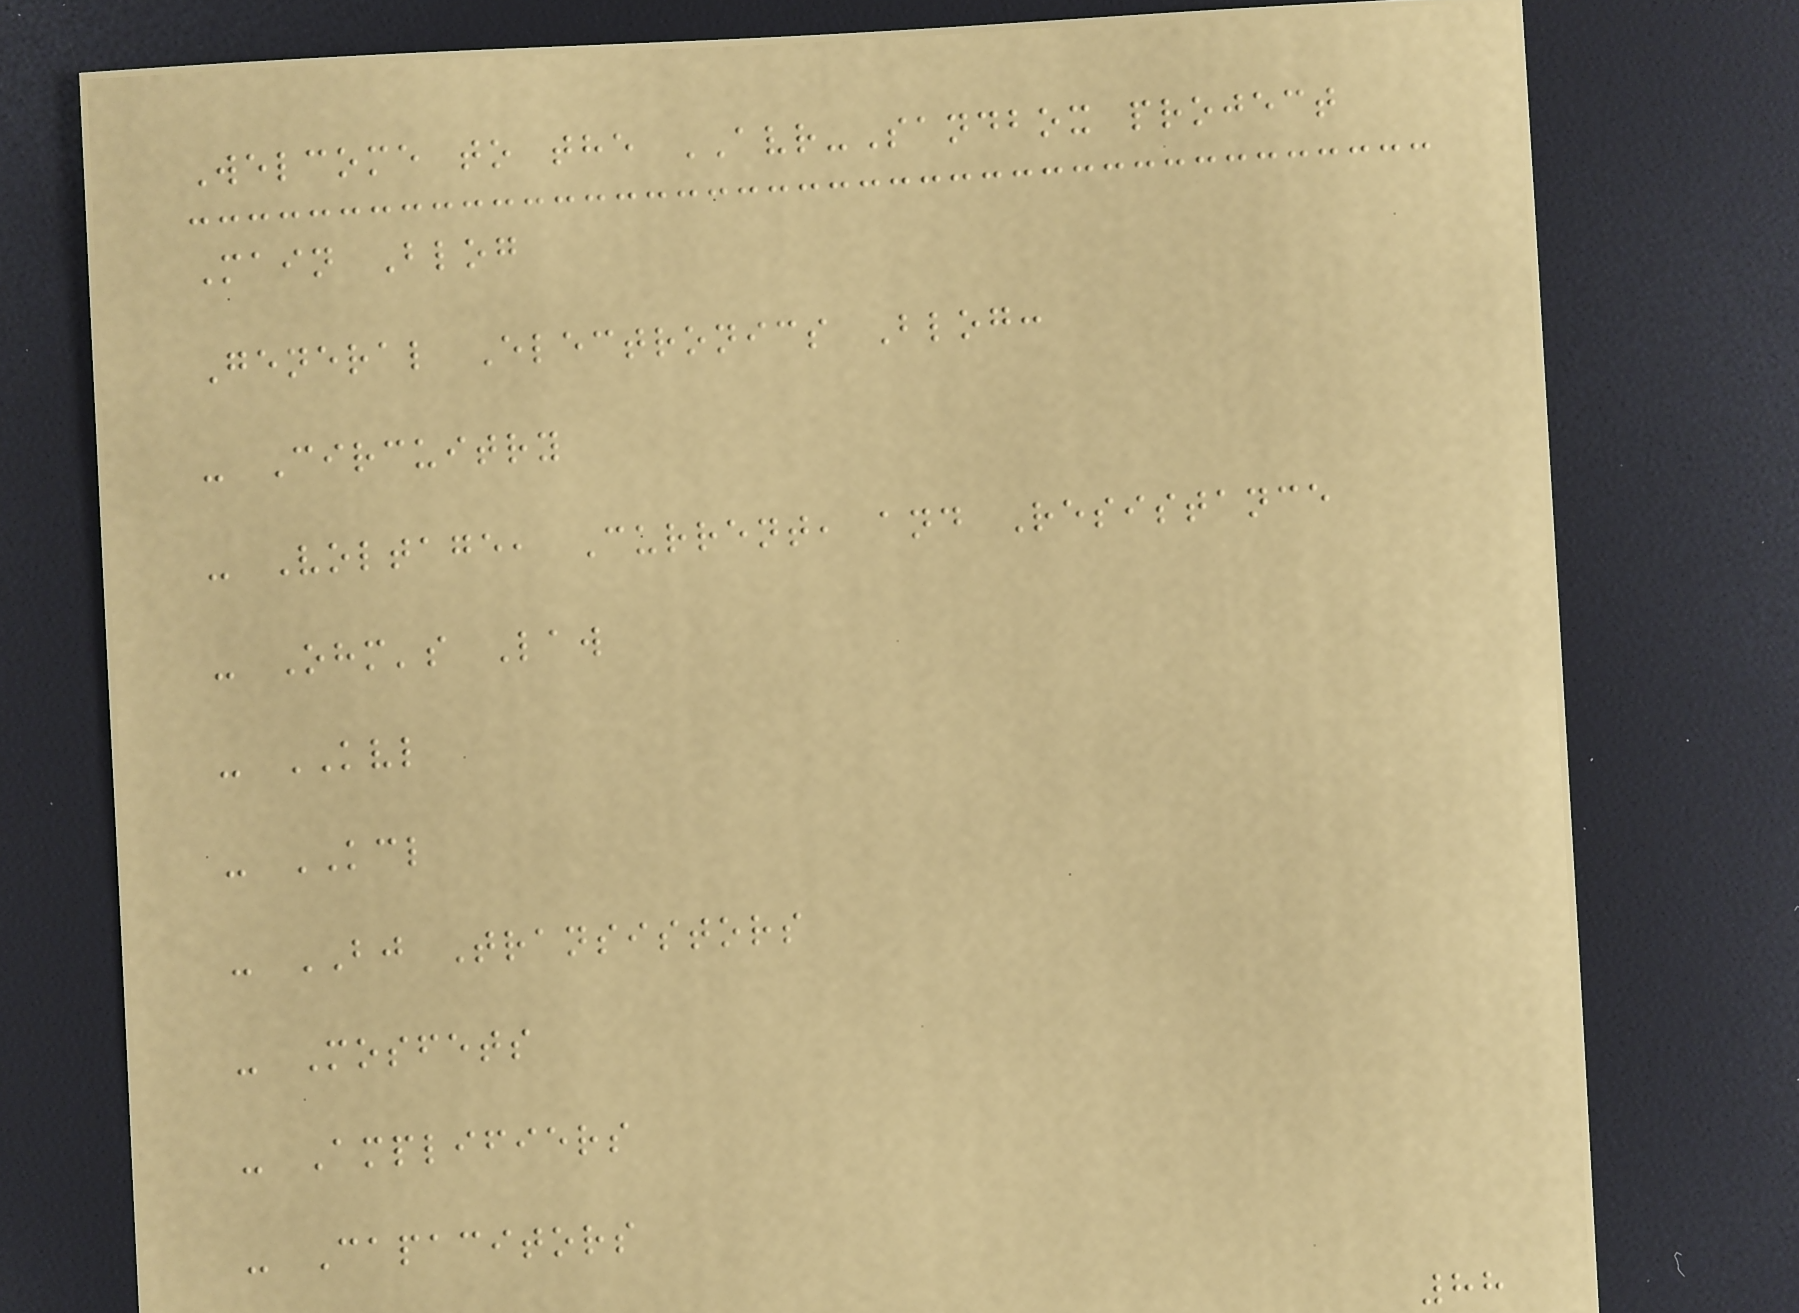Welcome to the AVR-Sandbox project
Main Blog
General Electronics Blog:
- Circuitry
- Voltage, Current, and Resistance
- Ohm's Law
- KVL
- KCL
- BJ Transistors
- Mosfets
- Amplifiers
- Capacitors
88
